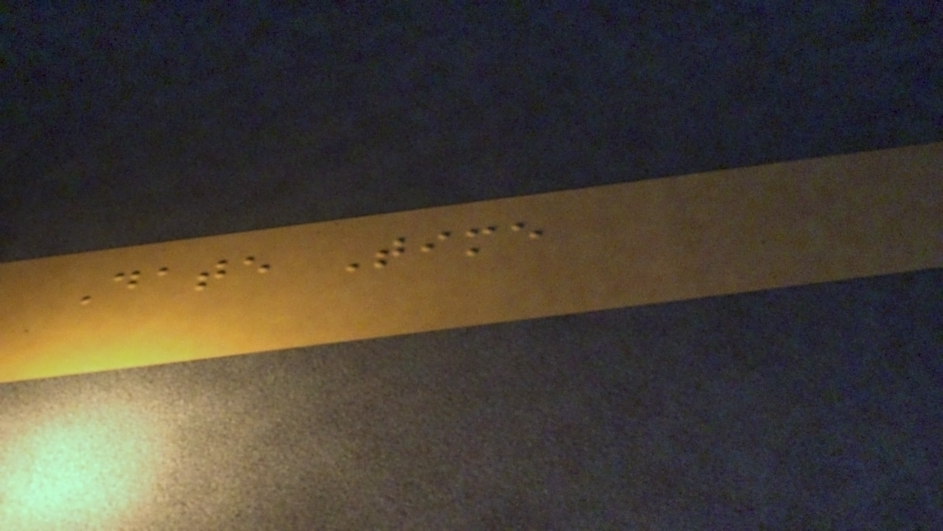Date Time
